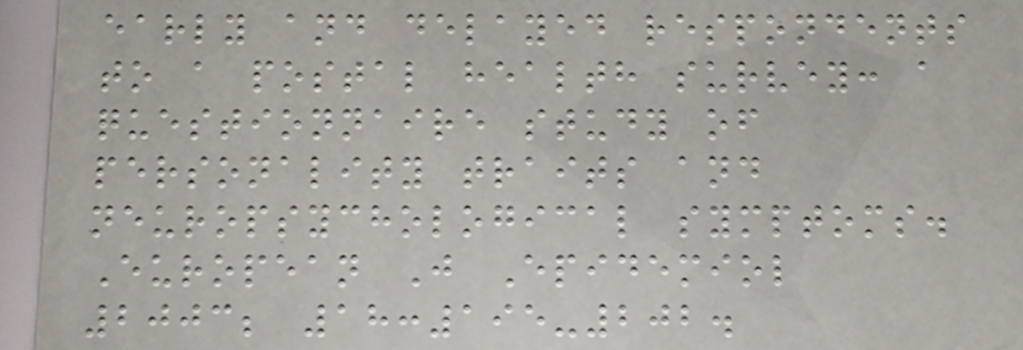early and delayed respondents
to a postal health survey: a
questionnaire study of
personality traits and
neuropsychological symptoms.
European J Epidemiol
2003; 18:195-202.
